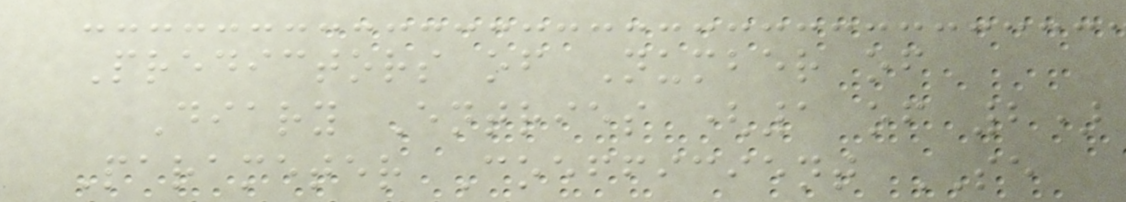Predictors of Number of
Diary Entries (1 of 2)
Parameter Coefficient SE
